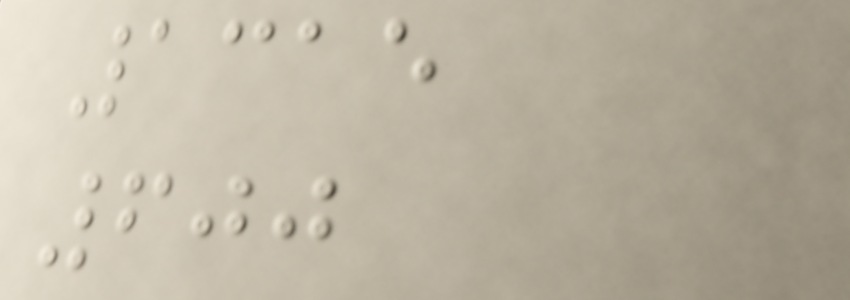1315
600
